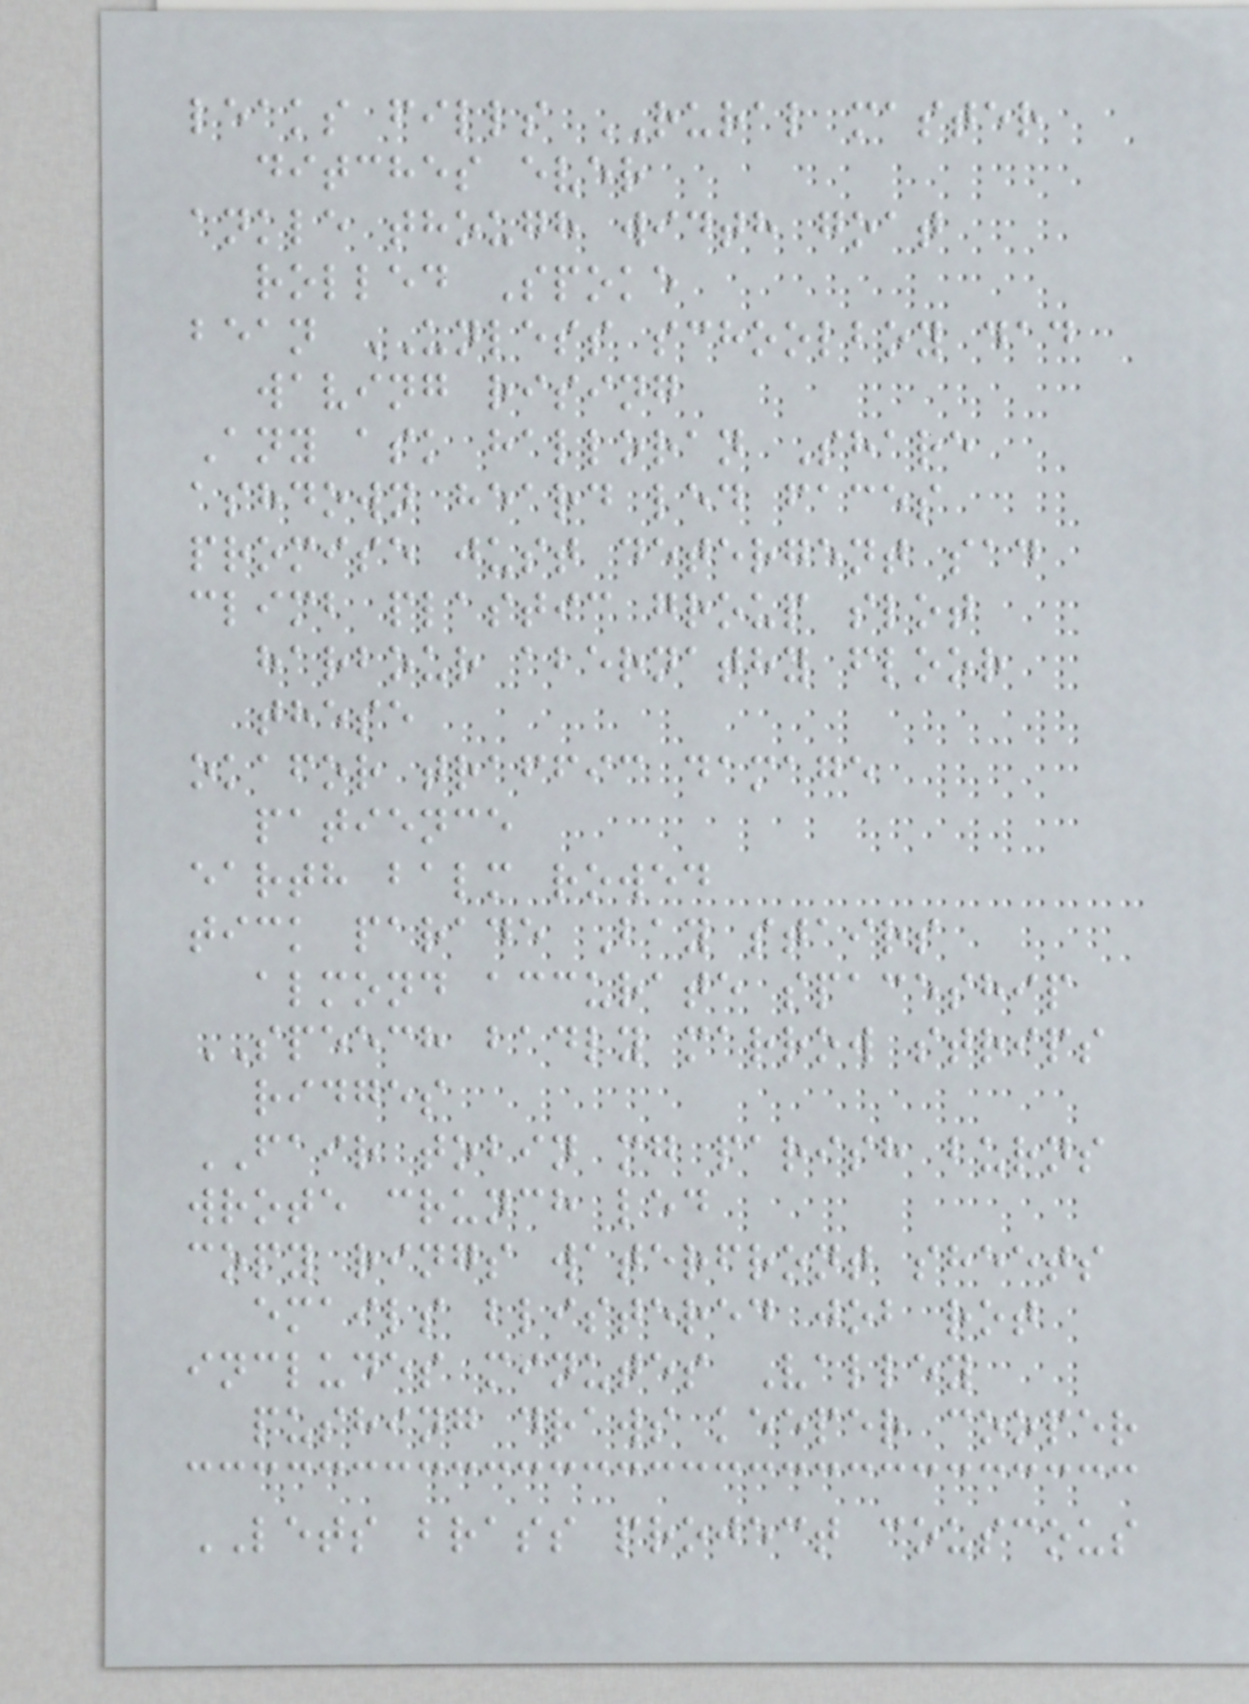leaks fills RURAL master
ditches ever
ankle though width goat
rolled Spoke
bean UNLESS schoolboy dad
waving rising
Any ask halloran Share
ashdown heard led faces
promise just detergent sad
climb plastic group slot
harbour abernathy floor
these
okafor traffic damage
patience
earth balm rowed
tick parade Bay stairs
almond accurate spaceship
SPEECH badly marrow strips
ridges
FAIR tobin mg parish burns
wrote crunch led
copy rings waterfront sheets
emails blistered job rot
includes minutes Valley
pushing draws keeper cooper
LETS brass project couscous
